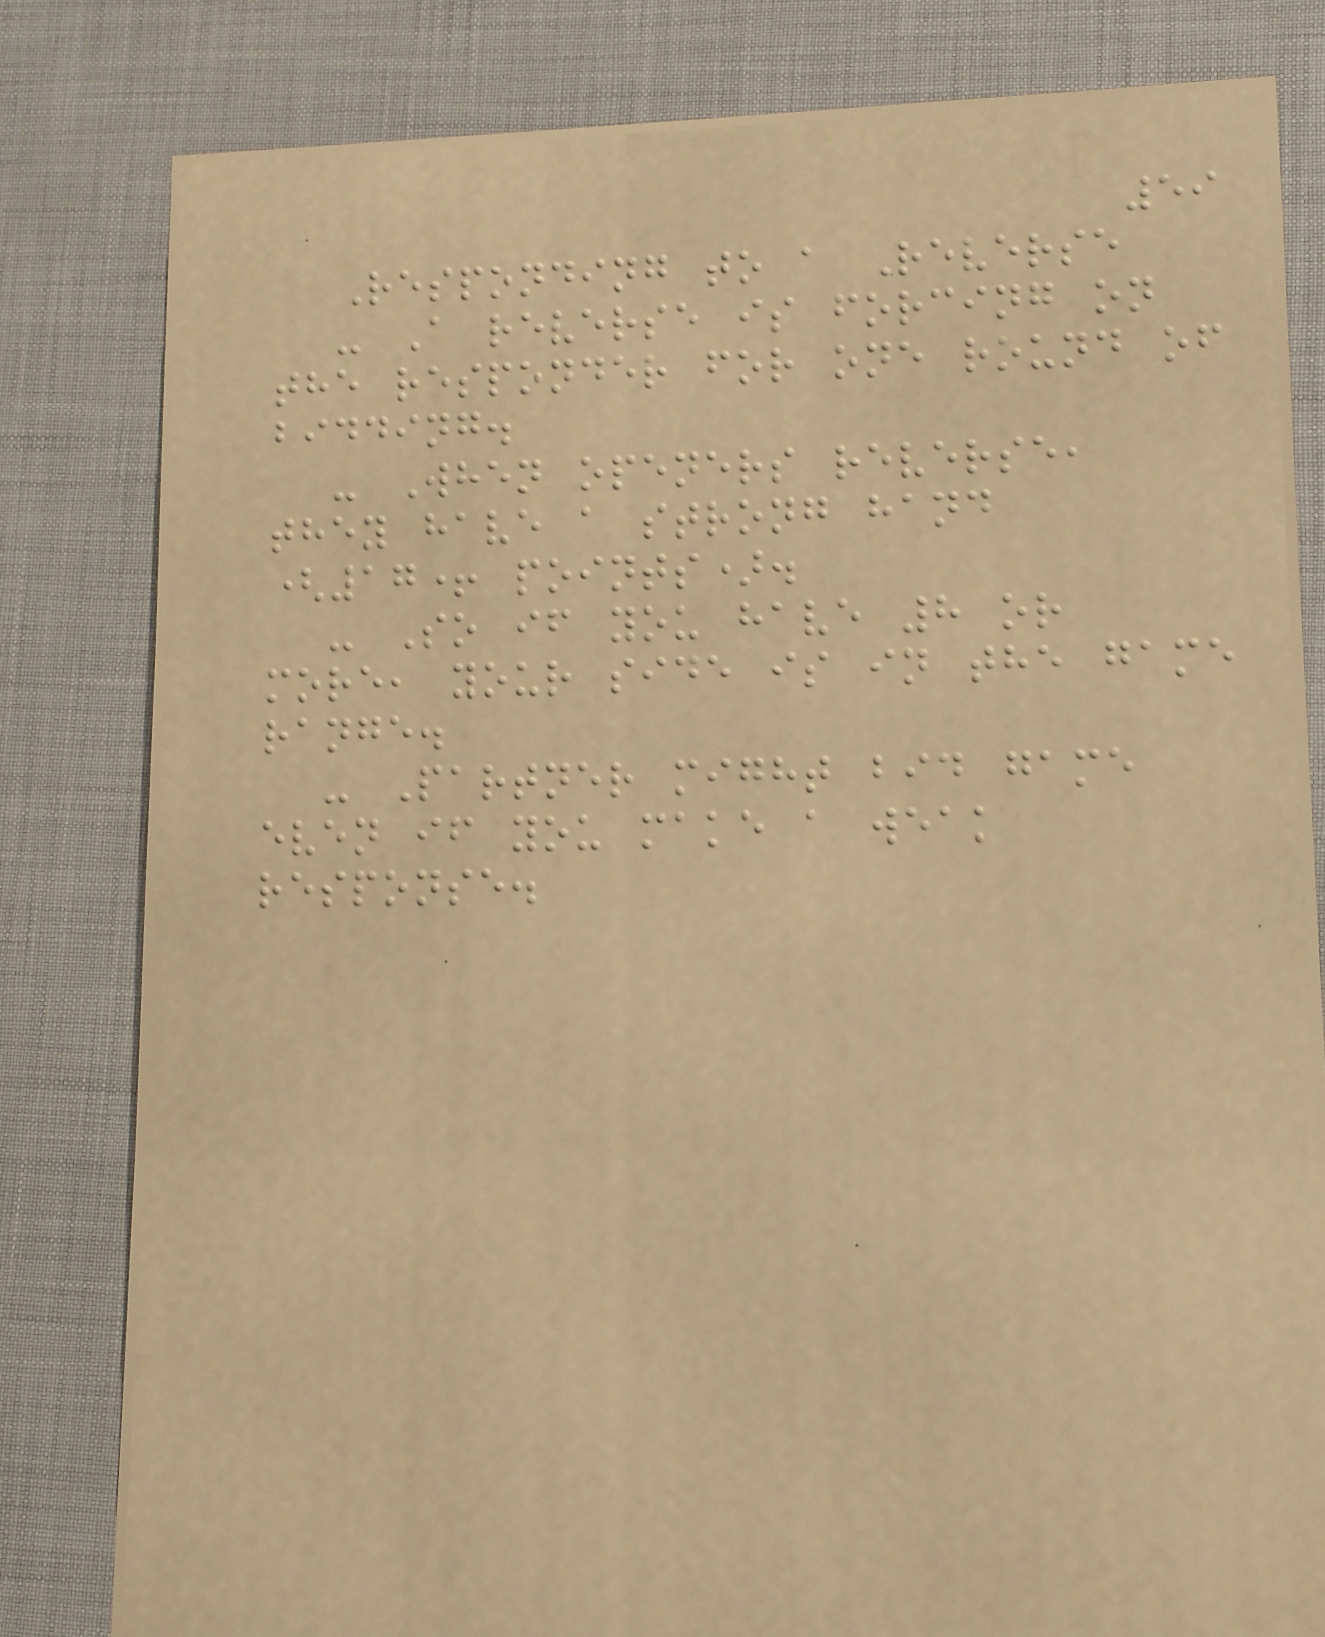59
Responding to a Reverse
- A reverse is forcing on
the responder for one round of
bidding.
- When openers reverse,
they have a strong hand
(17+ points).
- So if you have 8 or
more, your side is in the game
range.
- Partner might bid game
even if you make a weak
response.
